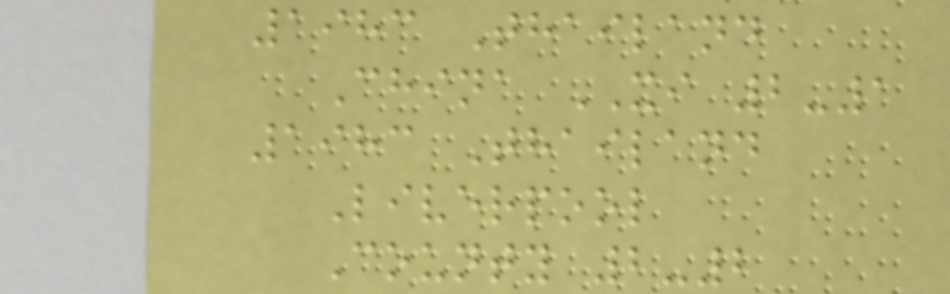1983 Thailand
China XI 2-1
1983 Thailand
Liverpool
County 2-2
